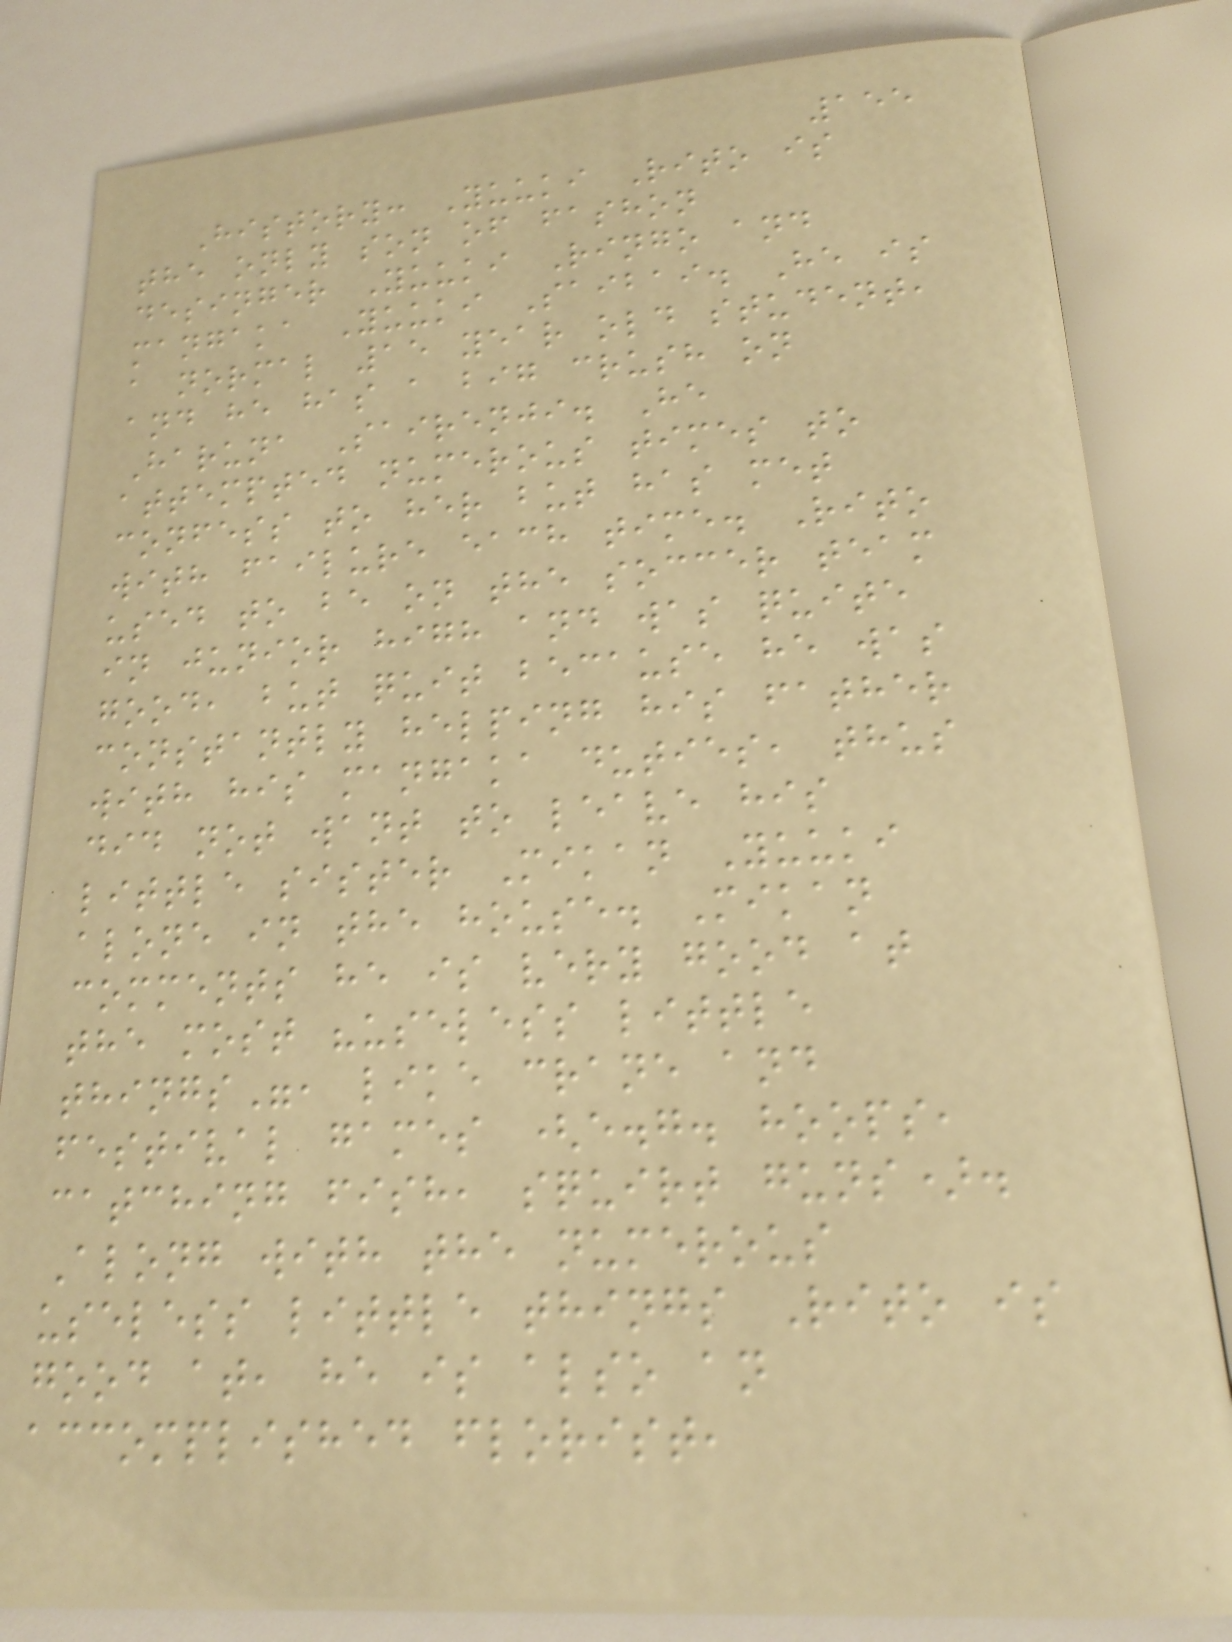155
History: Yuuki Rito is
the only son of fashon
desinger Yuuki Ringo and
mangaka Yuuki Saibai. He is
a normal 15 year old student,
and he has a big crush on
Haruna Sairenji. He
attempted numerous times to
confess to her but has met
with failure each time. Rito
used to be on the soccer team
in junior high and was quite
good, but quit because he was
constantly helping his father
with his mangaka duties, thus
did not want to leave his
little sister Mikan Yuuki
alone in the house. Mikan
comments he is very good at
the most "useless little
things", like crane and
festival games (e.g. hoops,
catching fish, squirt guns).
Along with the numerous
useless little things Rito is
good at, he is also an
accomplished florist,
